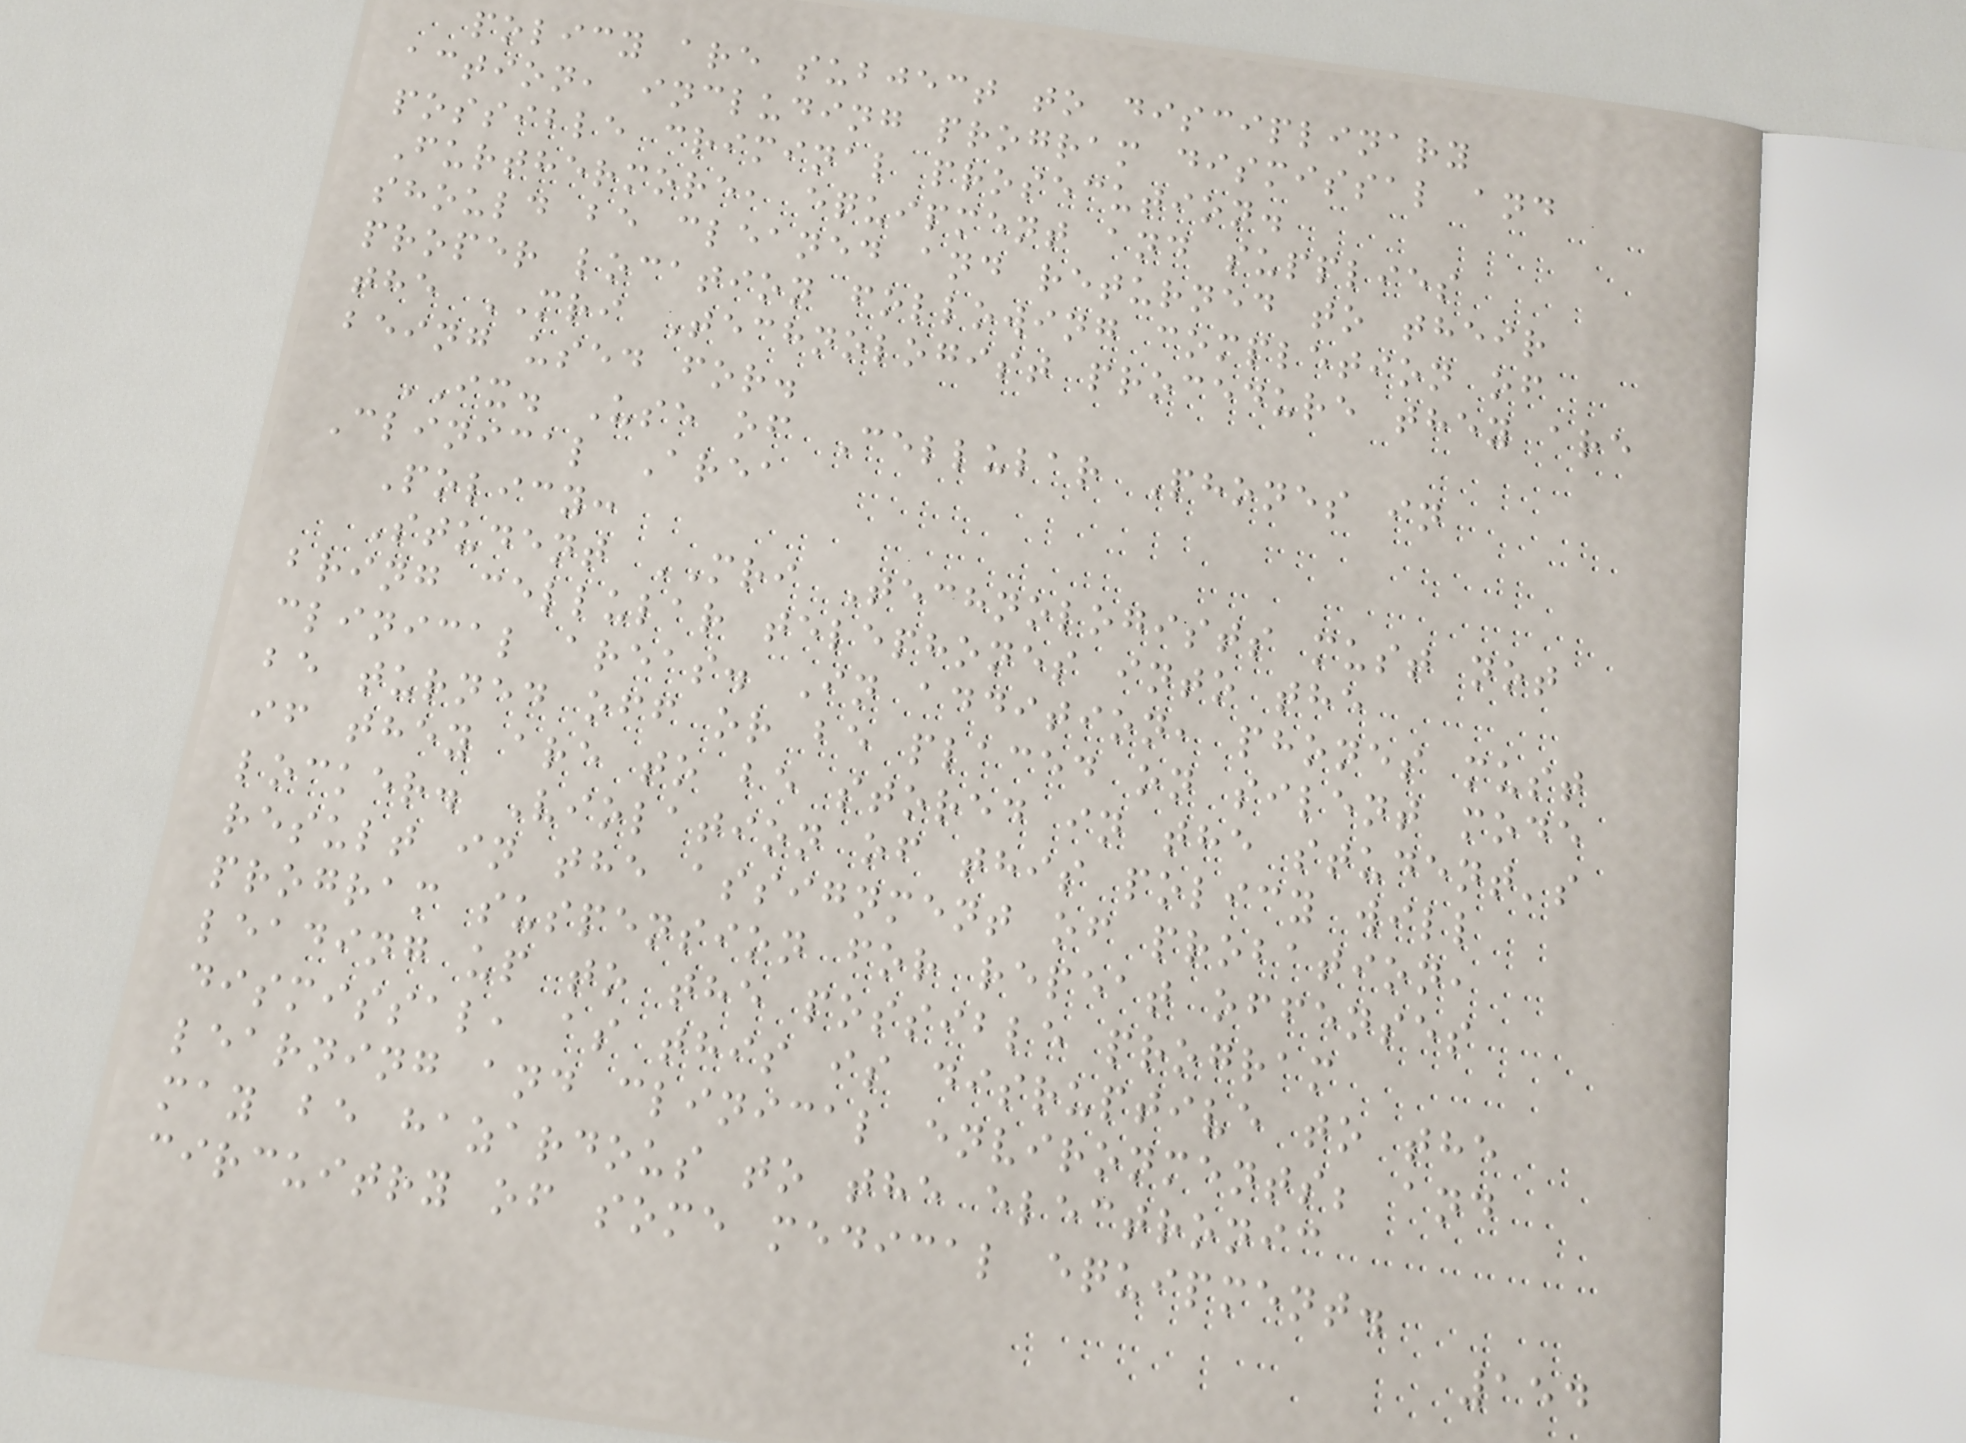policy are subject to disciplinary
action, including program dismissal and
possible criminal prosecution.
Furthermore, equipment and supplies
should be cleaned and returned to their
proper location following completion of
the MRI Technologist procedure they are
being used for.
IX. Use of Cellular Phones in
Clinical Area
Policy:
Student MRI Technologists must not
bring cellular telephones into the
clinical areas. In addition, phones must
be turned off or be placed on silent mode
if they are to be stored in the student's
locker. Violation of this policy will
result in the assignment of probation,
program suspension for repeat offenses
leading up to the possible program
dismissal, as this is disruptive to the
learning and clinical environments; and
may be hazardous to the electronic
circuitry of some medical equipment.
154
